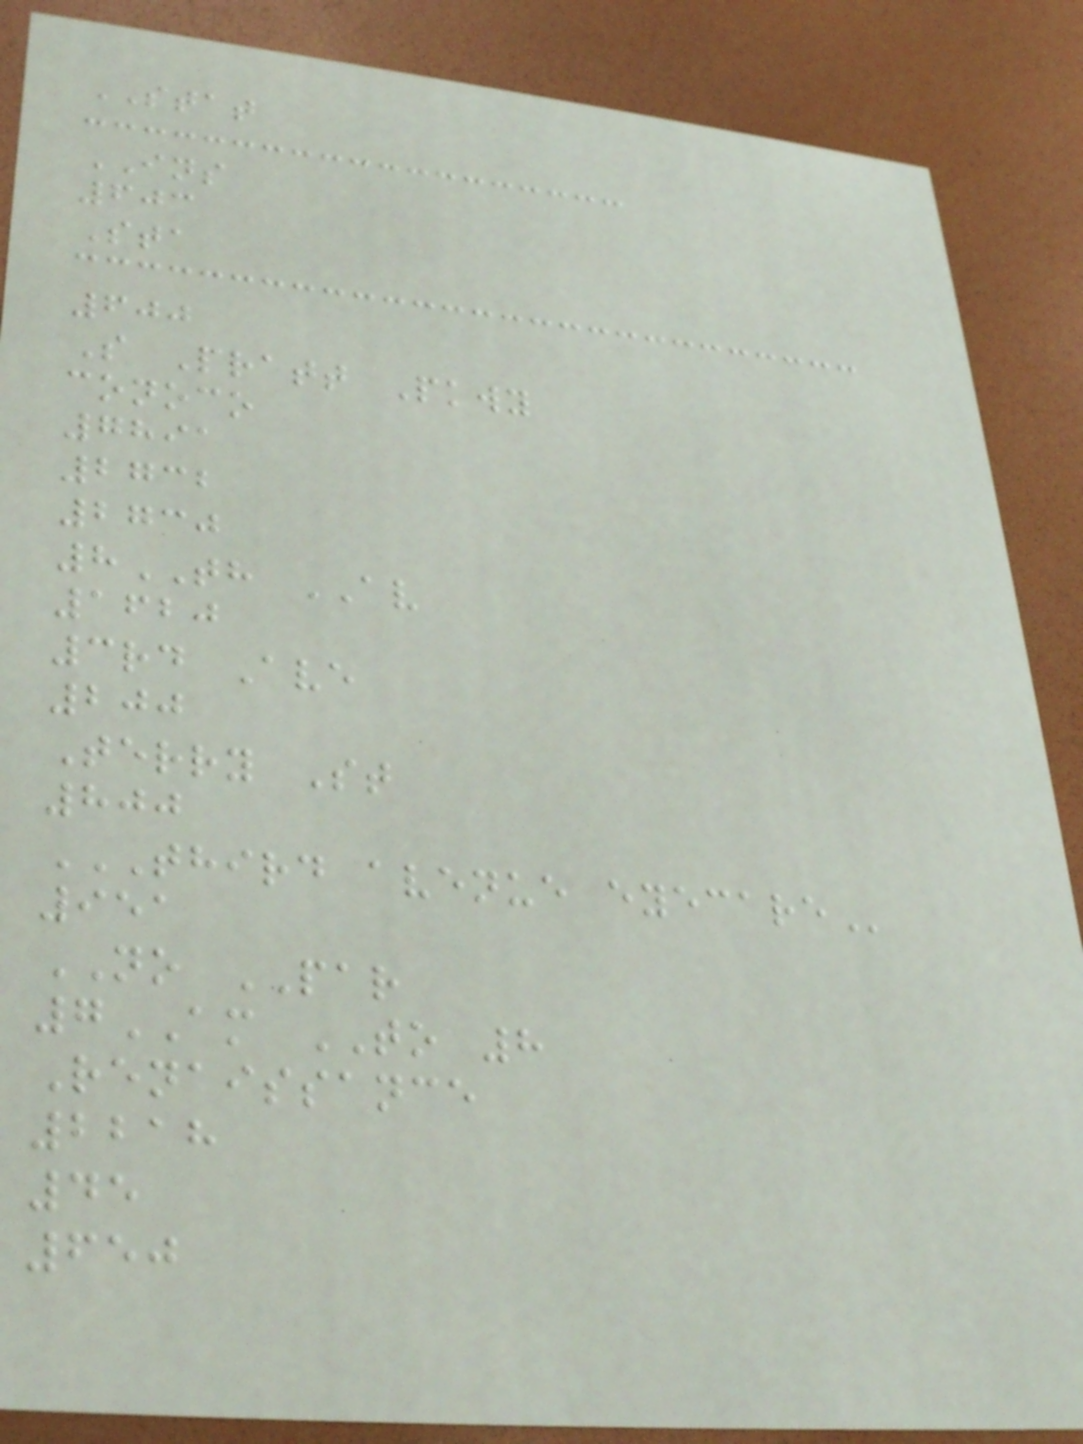STAT
INS
603
Sta
600
S Pratt Pkwy
conoco
7891
2732
2730
8TH AV
1620
3rd Ave
200
Terry St
800
THIRD AVENUE EYECARE
951
NO PAR
7AM TO 8
Renaissance
2218
45
650
